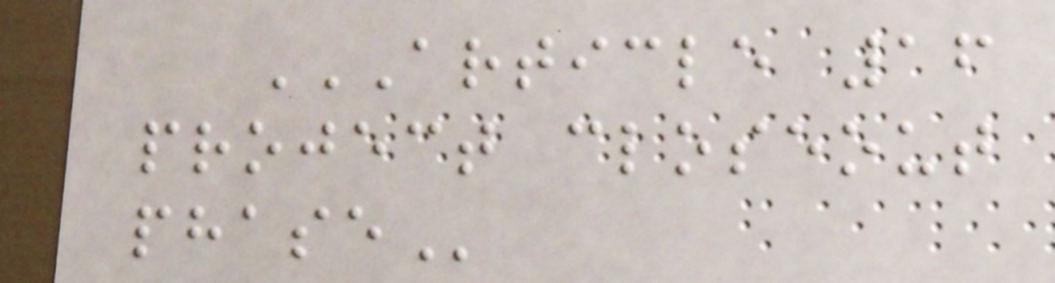ARTICLE 16
PROJECT CLOSEOUT
PHASE
